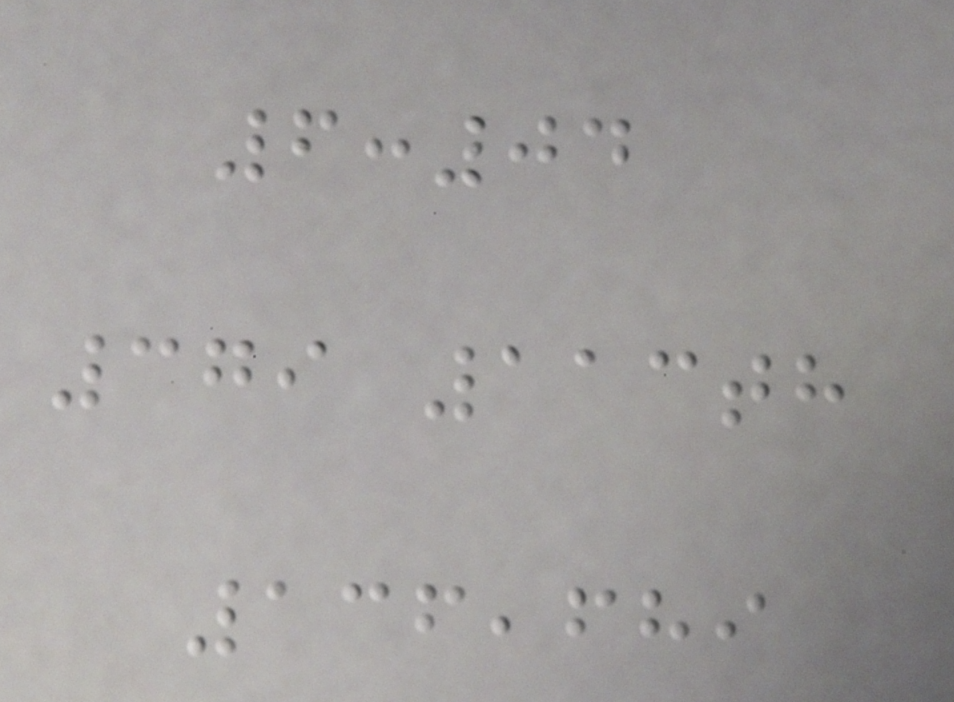6:04
379 113th
136,689
